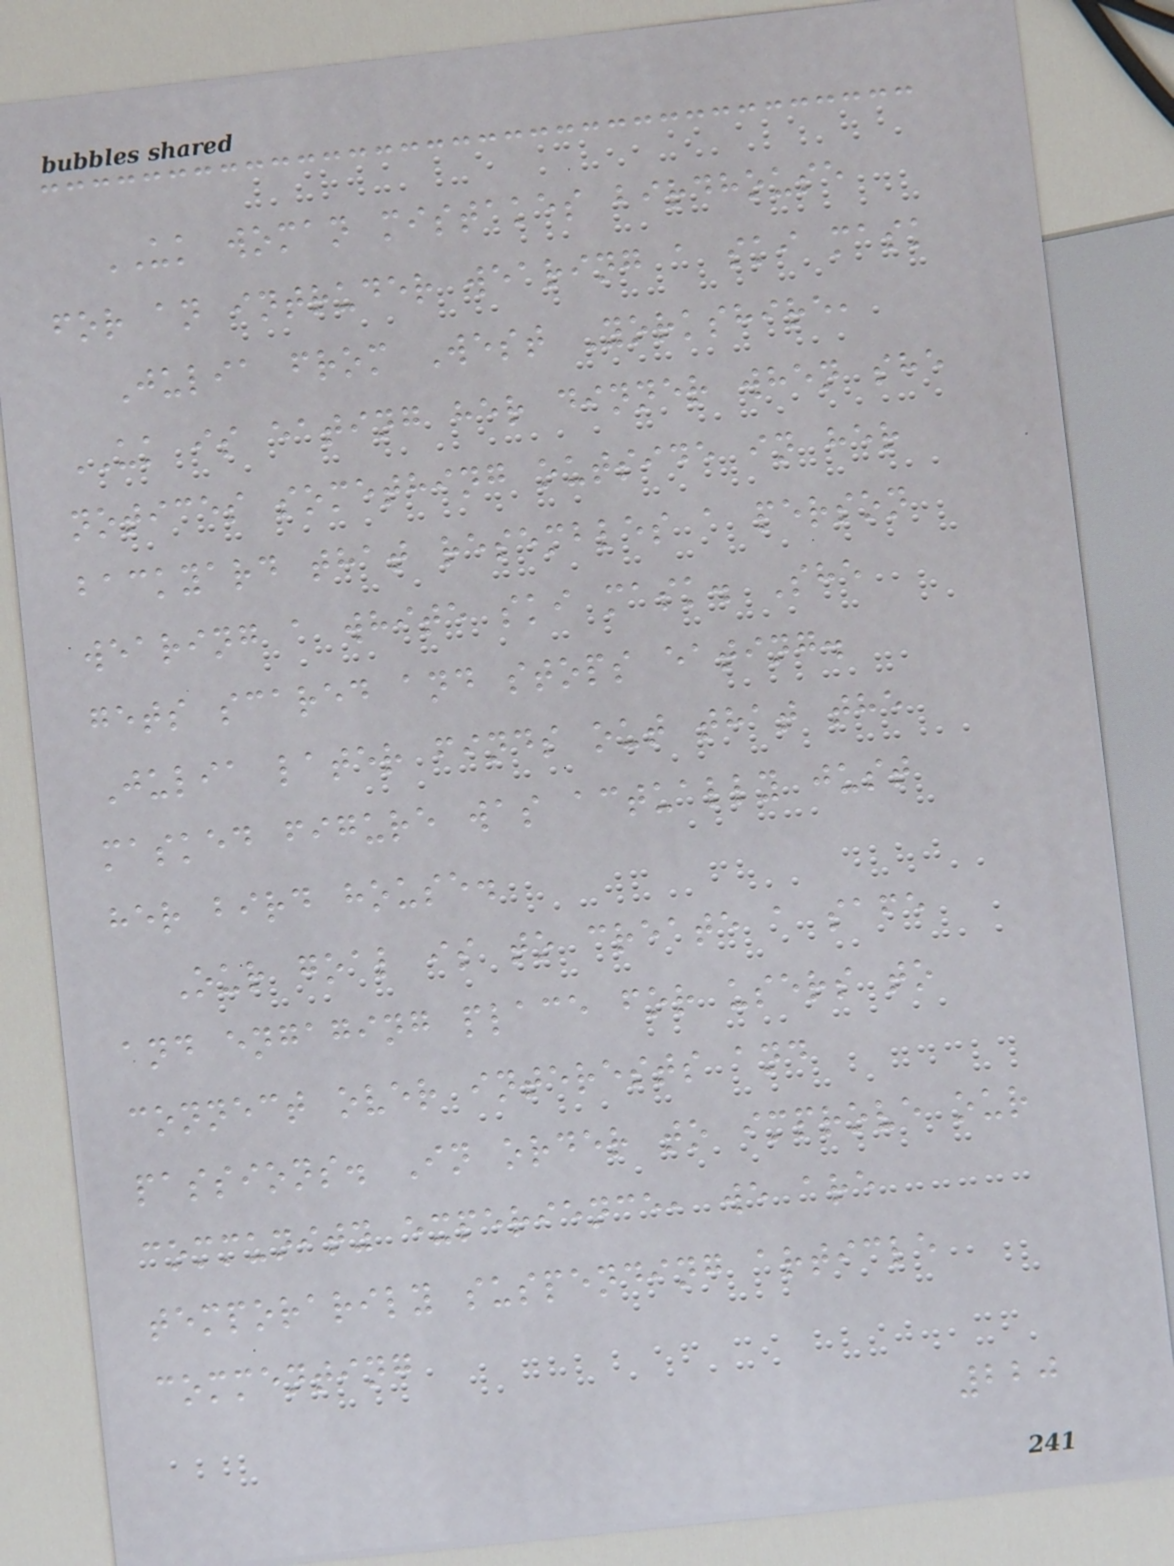UK woman mistakes birdhouse
for an intruder wearing a ski mask
Julia from West Yorkshire,
UK is eating her dinner when she
notices something outside in her
backyard that resembles a person
wearing a white ski mask. She
gets scared and stops eating.
Julia later finds out that the
masked figure was actually just
her bird house.
Our goal is to create a safe
and engaging place for users to
connect over interests and
passions. In order to improve our
community experience, we are
temporarily suspending article
commenting
220
